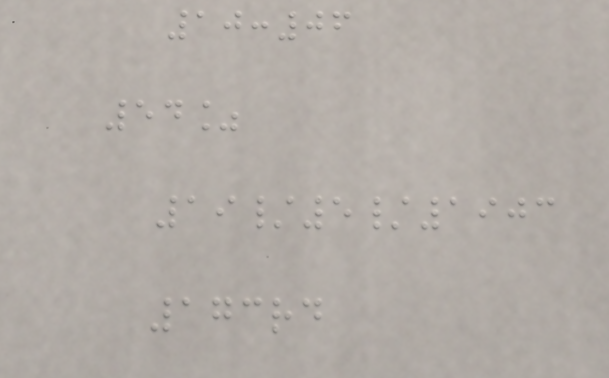10:06
54%
19/5/1903
173rd
